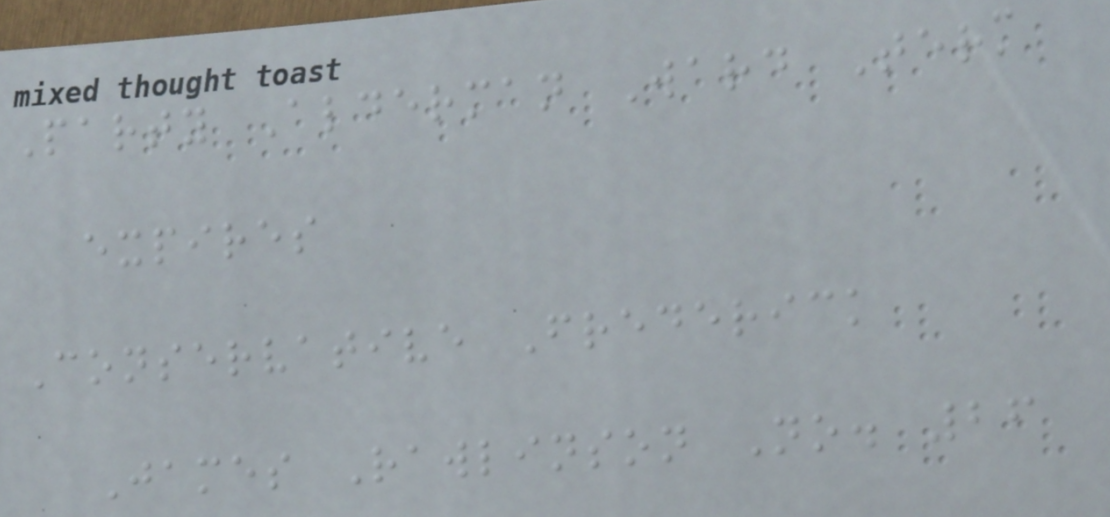Party Alderman Ward Term
expires
Conservative Frederick
James Rawlinson No. 26
